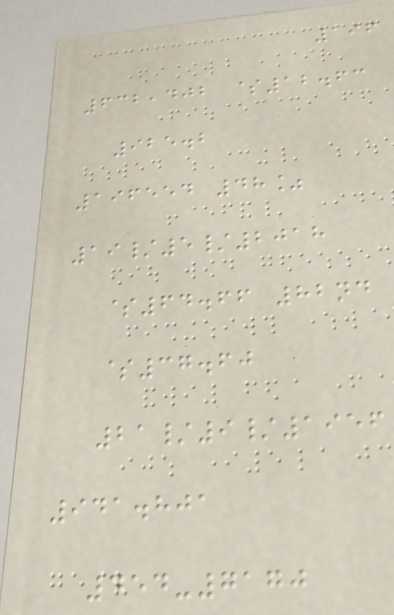196
632,402 $12.63
925.2
196554 48%
19/5/2018
$64.66 82nd
$37.60
21/9/1956
941.801
454-7170
